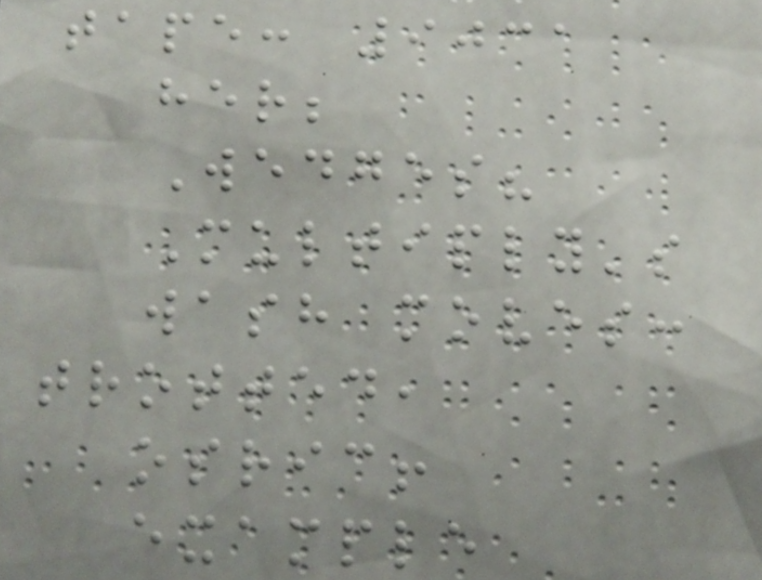tape: 9031
her;
Wedges?
Multiply's
wash moves:
trotted,
osric!
example
